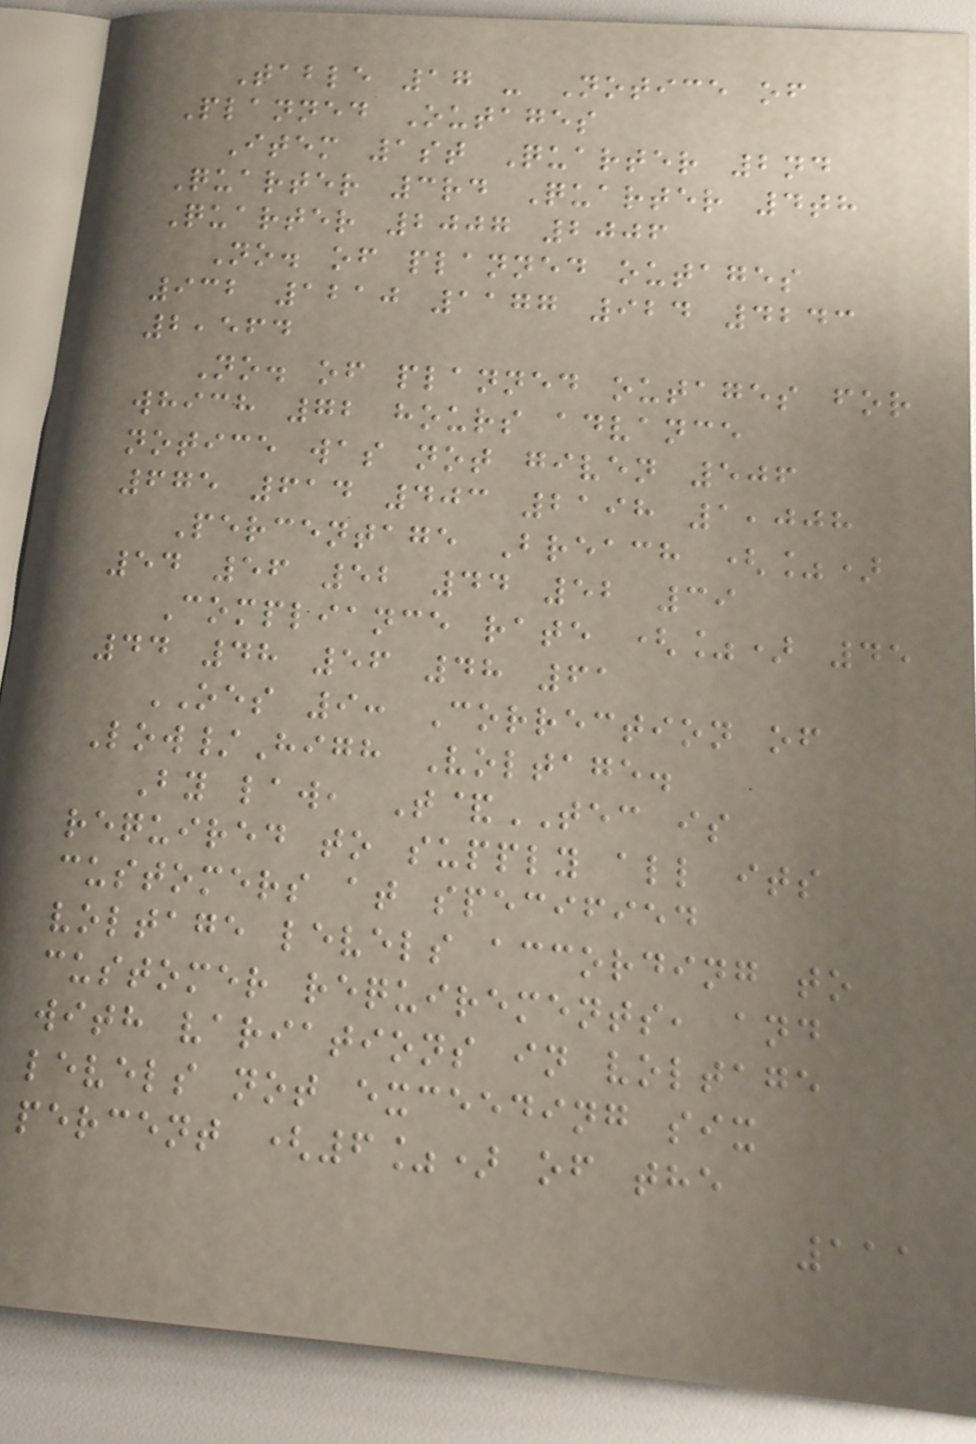Table 17 - Notice of
Planned Outages
Item 1st Quarter 2nd
Quarter 3rd Quarter 4th
Quarter 2007 2006
No. of planned outages
932 1210 1177 924 4243
2,564
No. of planned outages for
which 72 hours advance
notice was not given 506
675 614 403 2198 1,008
Percentage Breach (%)
54 56 52 44 52 39
Compliance rate (%) 45
44 48 56 48 61
OES 9: Correction of
Low/High Voltage.
By law, T&TEC is
required to supply all its
customers at specified
voltage levels according to
customer requirements, and
with variations in voltage
levels not exceeding six
percent (6%) of the
111
